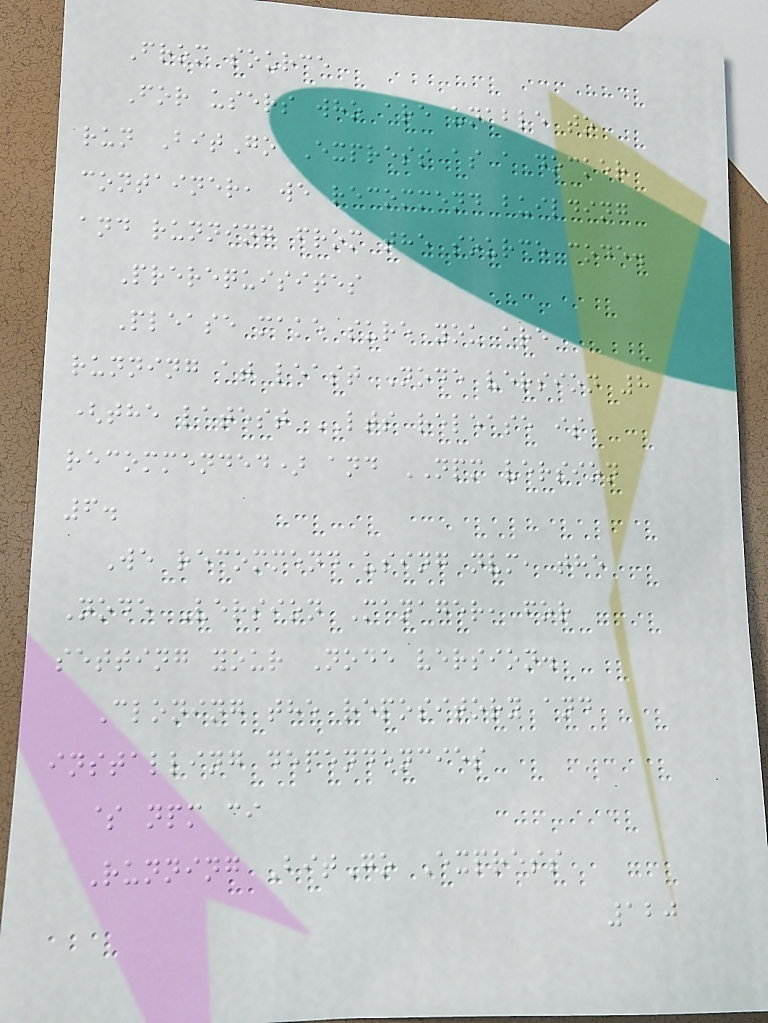From source
For users who are unable to
run BitGo Express as a docker
container, we recommend building
and running from the source code.
Prerequisites
Please make sure you are
running at least Node version 8
(the latest LTS release is
recommended) and NPM version
6.
We recommend using nvm, the
Node Version Manager, for
setting your Node version.
Cloning the repository and
installing dependencies
$ npm ci
Running BitGo Express
120
